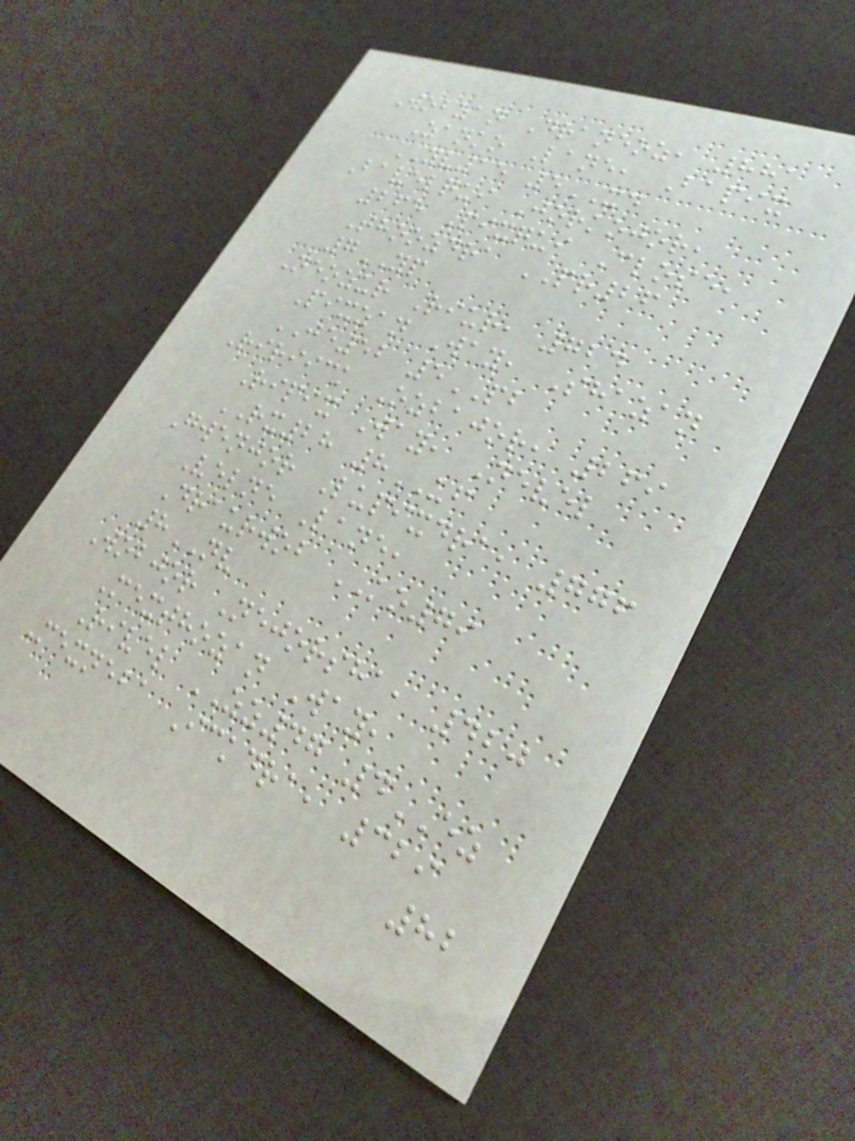Wobzan Draneoz, 881
Zanko Lane, Bapix
YV15 5XD
Bavelqui Jorkojor,
265 Pixqui Close,
Thoozdra PR26
7YP
Neozur Riur, 724
Pixzan Way, Shazan
JE52 5PB
Ririick Ozbajor, 269
Ripix Way, Nevel
RX28 8UF
Gwenjor Lupixdra, 776
Velne Lane,
Draurwob KO79
8NV
Wobjor Nejorsha, 420
Mexthozan Way,
Rivel ZZ47 4EZ
Mexneba Ickdra, 329
82
